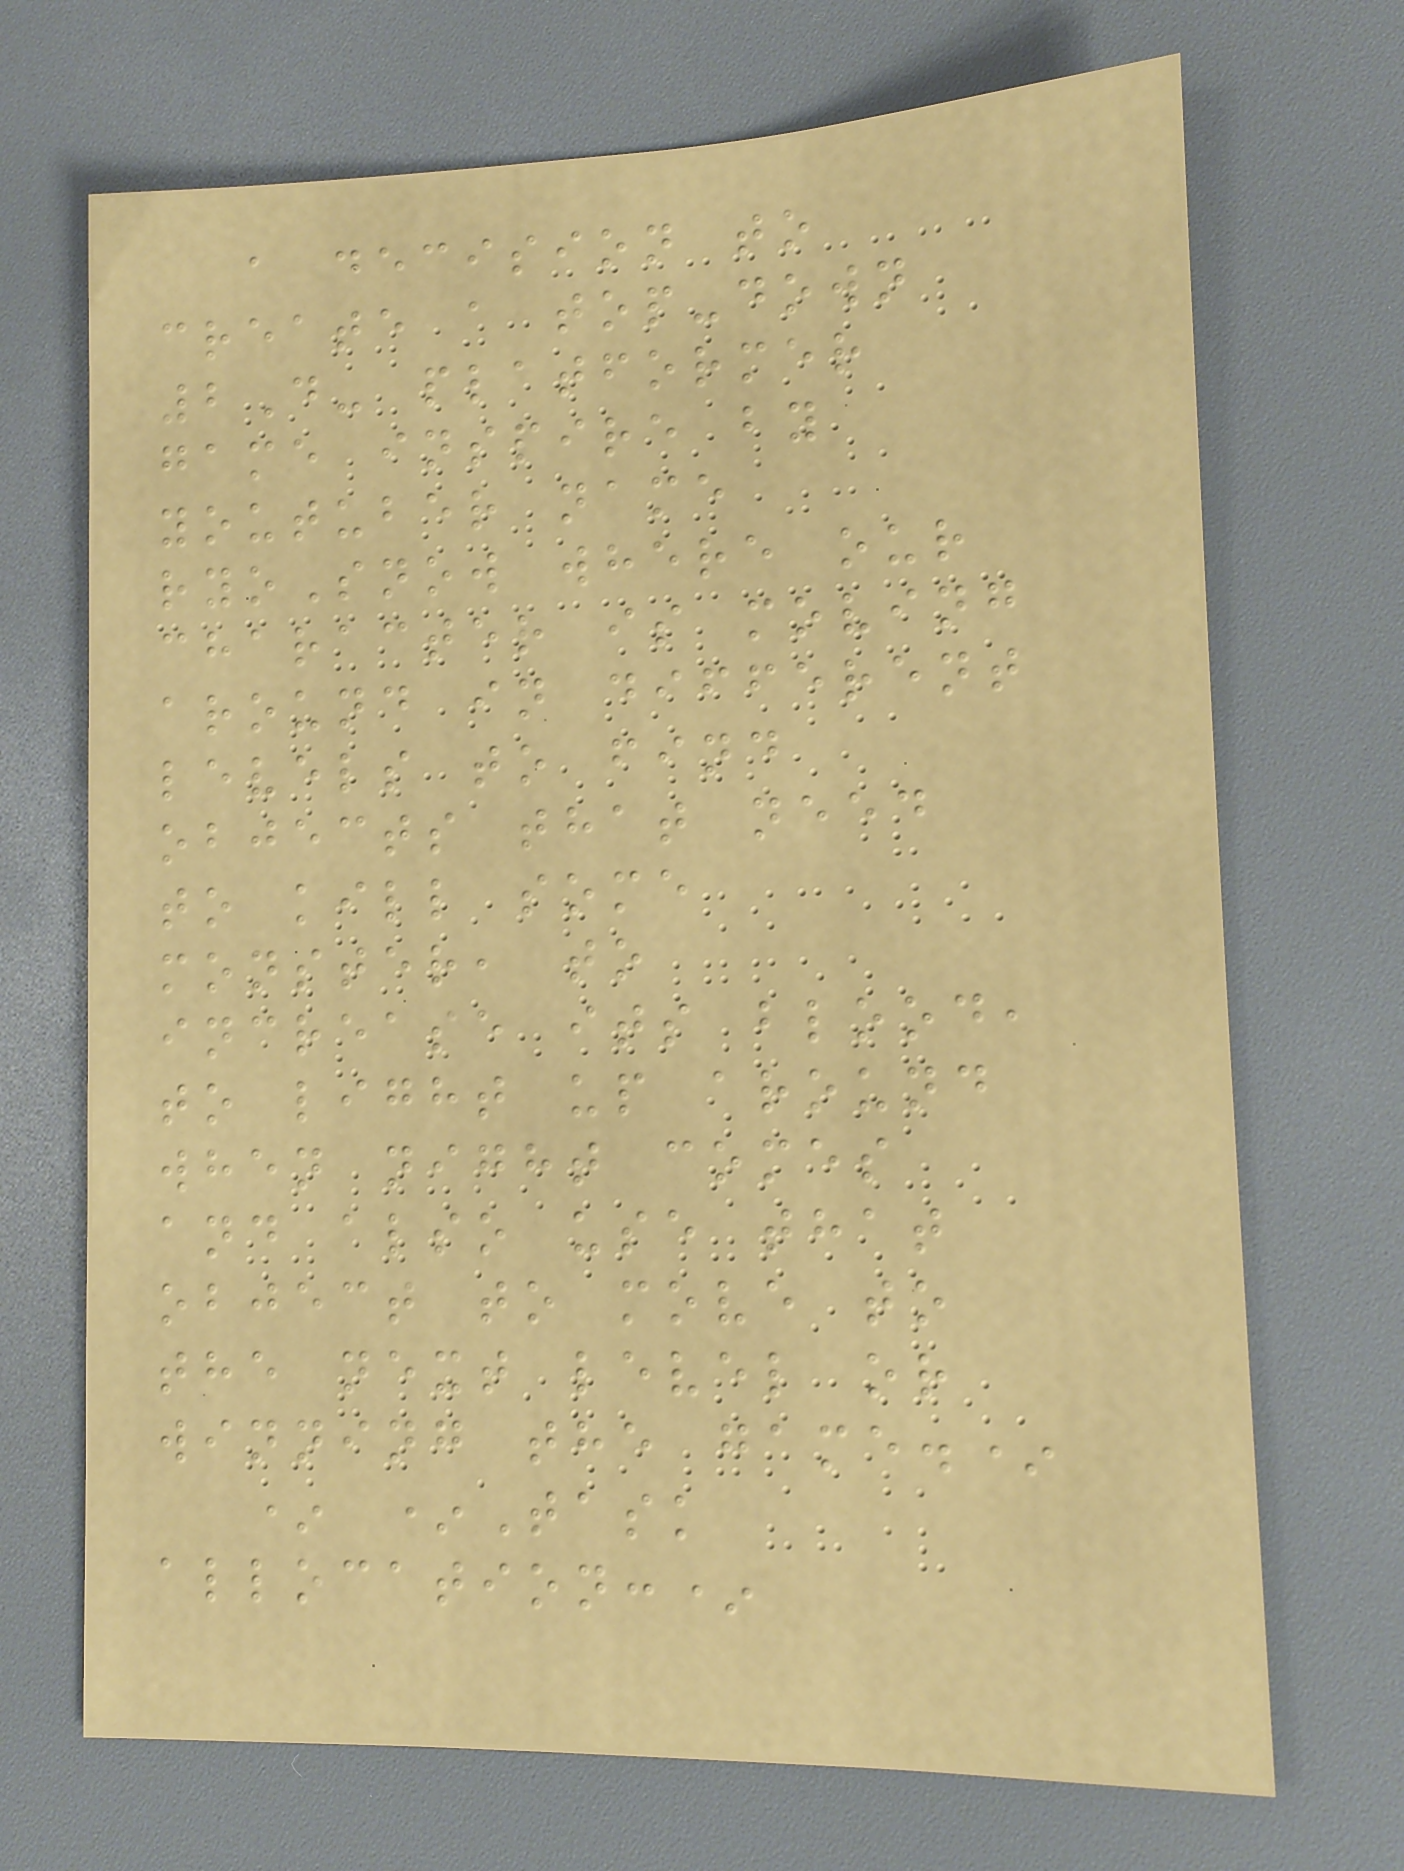a decision to
create a top-down
2D- platformer
game inspire by
youtuber name
ryoSnow where our
character is moving
around in different
levels to find
objects that need
to kill some
monster, to
increase its blood,
to light up around
when night comes
and also use that
object to move to
the next level or
winning the game.*
* *Task
allocation:*
